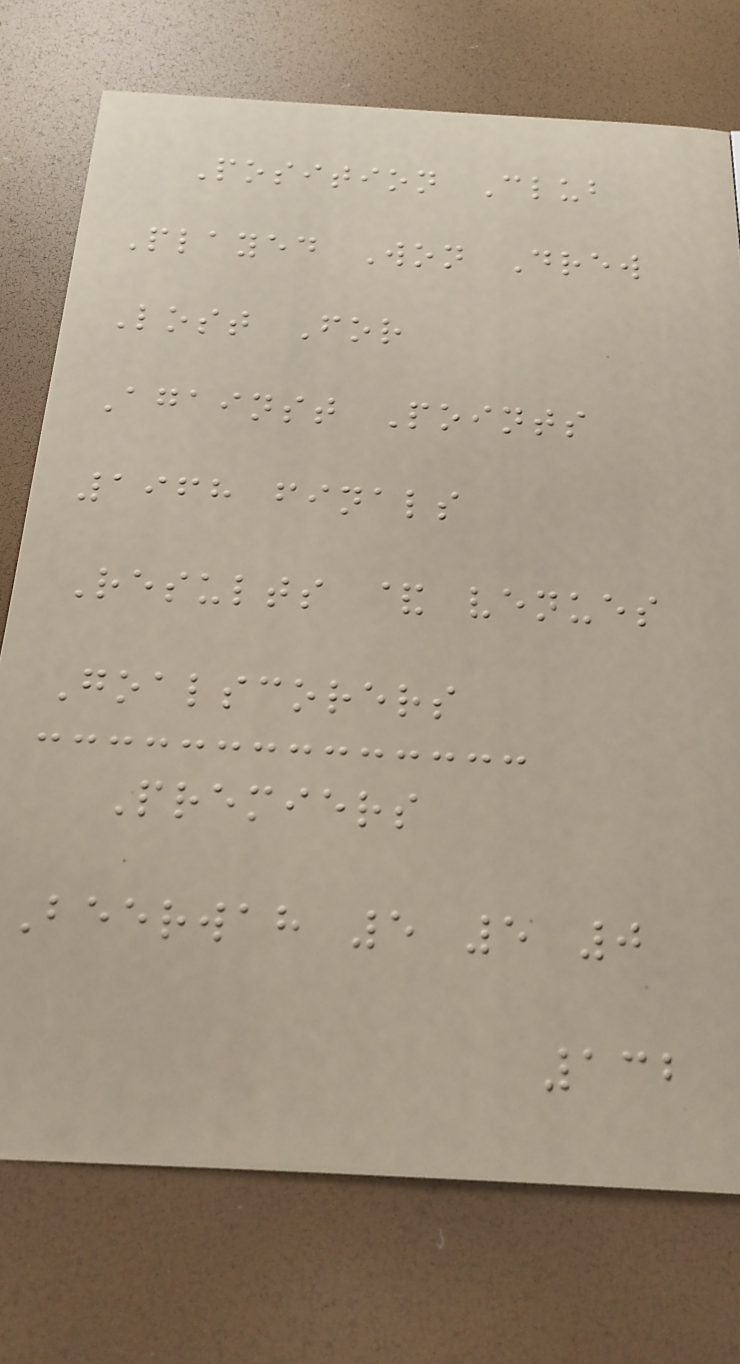Position Club
Played Won Drew
Lost For
Against Points
1968 finals
Results & venues
Goalscorers
Premiers
Beerwah 5 5 0
132
